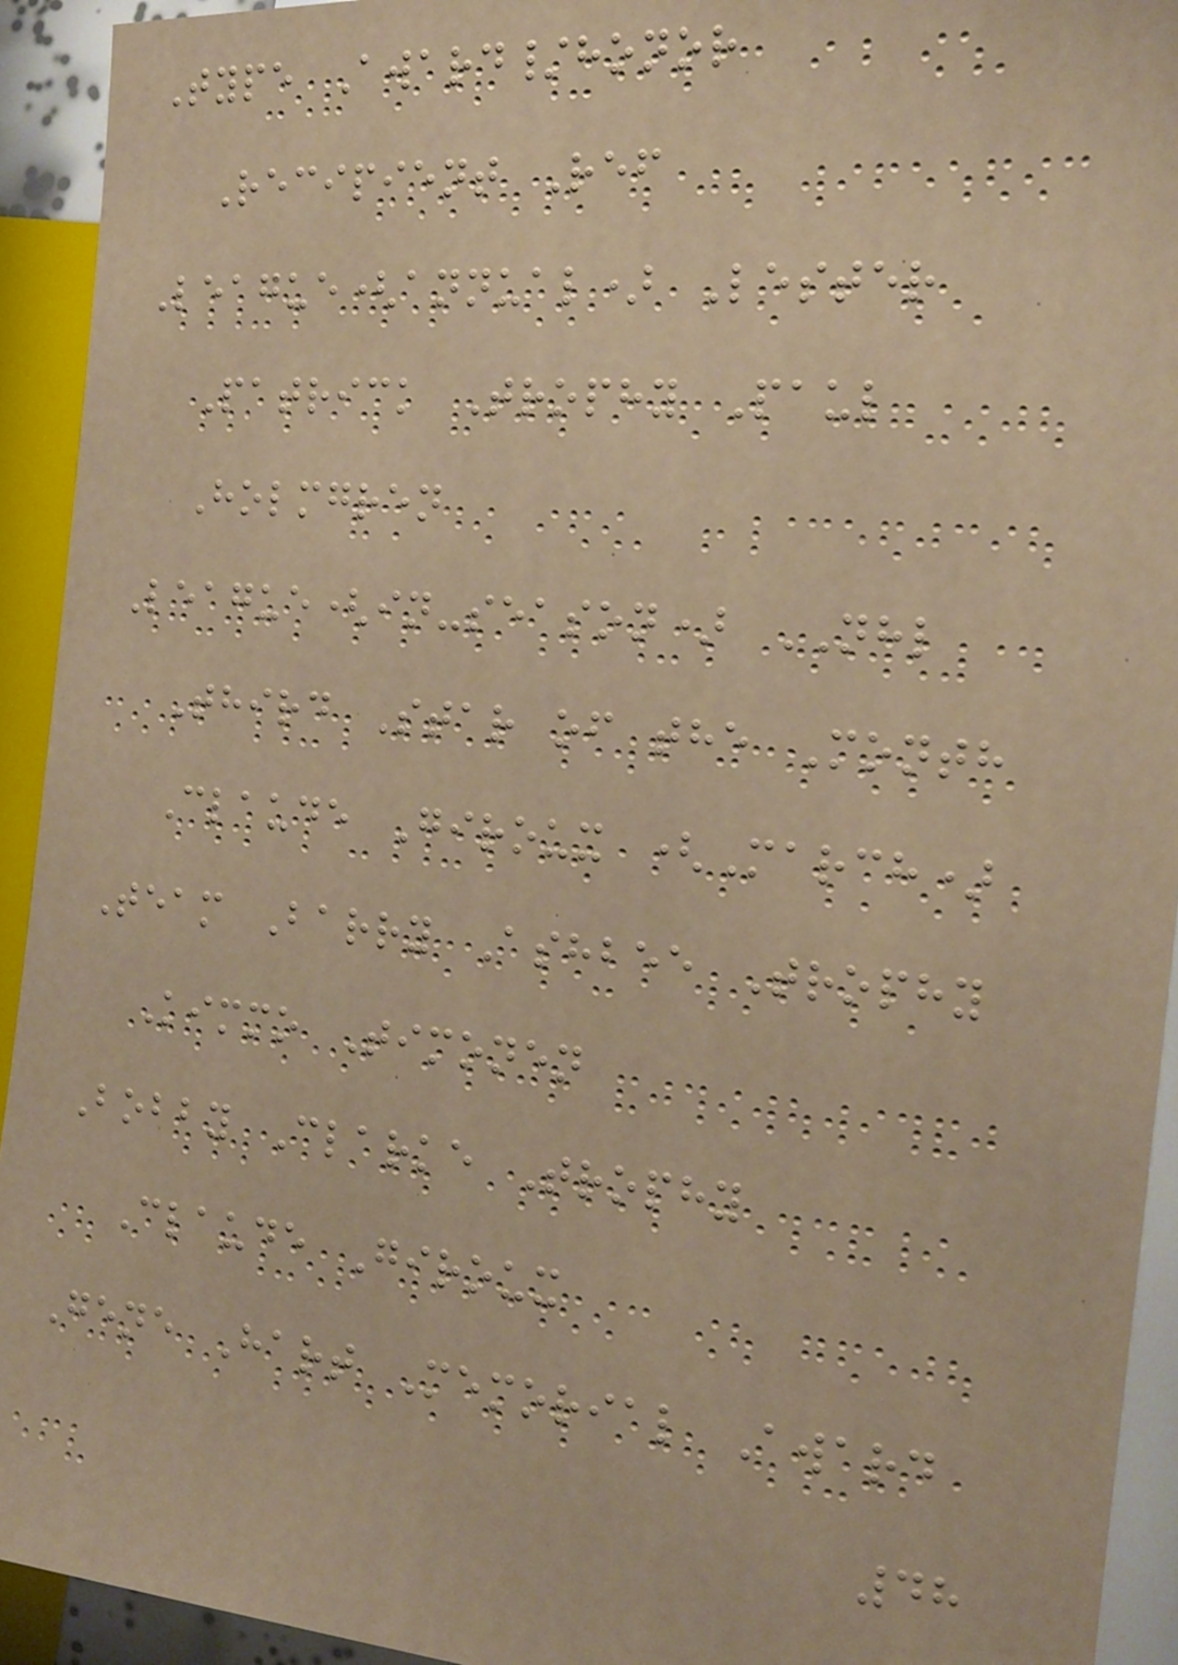Type Award/honor
Recipient Ref
League(annual) Lester
Patrick Trophy Paul
Holmgren
League(in-season) NHL
Third Star of the Month
Claude Giroux (March)
Team Barry Ashbee Trophy
Kimmo Timonen
Bobby Clarke Trophy
Claude Giroux
Gene Hart Memorial Award
48
